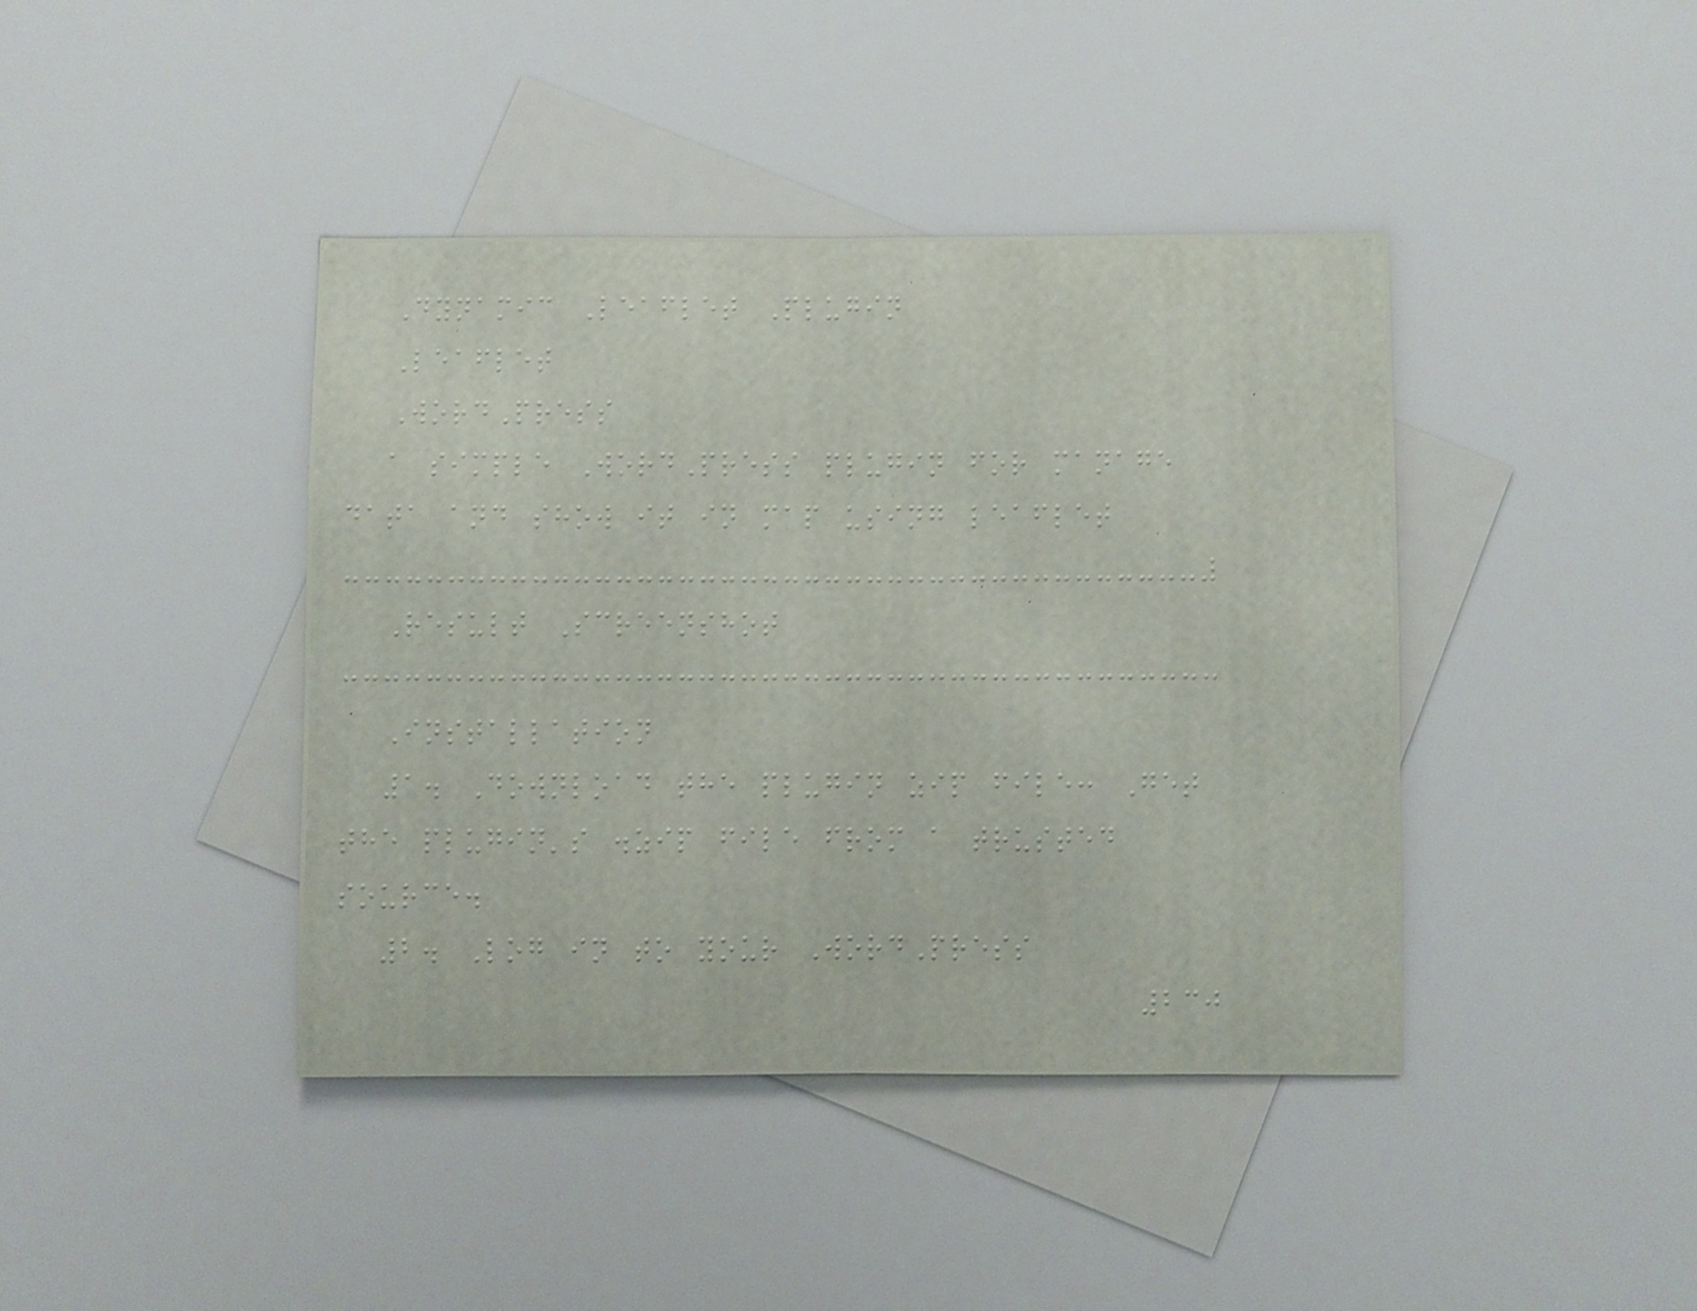Dynamic Leaflet Plugin
Leaflet
WordPress
a simple WordPress plugin for manage
data and show it in map using leaflet
Result Screenshot
Installation
1. Download the plugin zip file: Get
the plugin's .zip file from a trusted
source.
2. Log in to your WordPress
230
